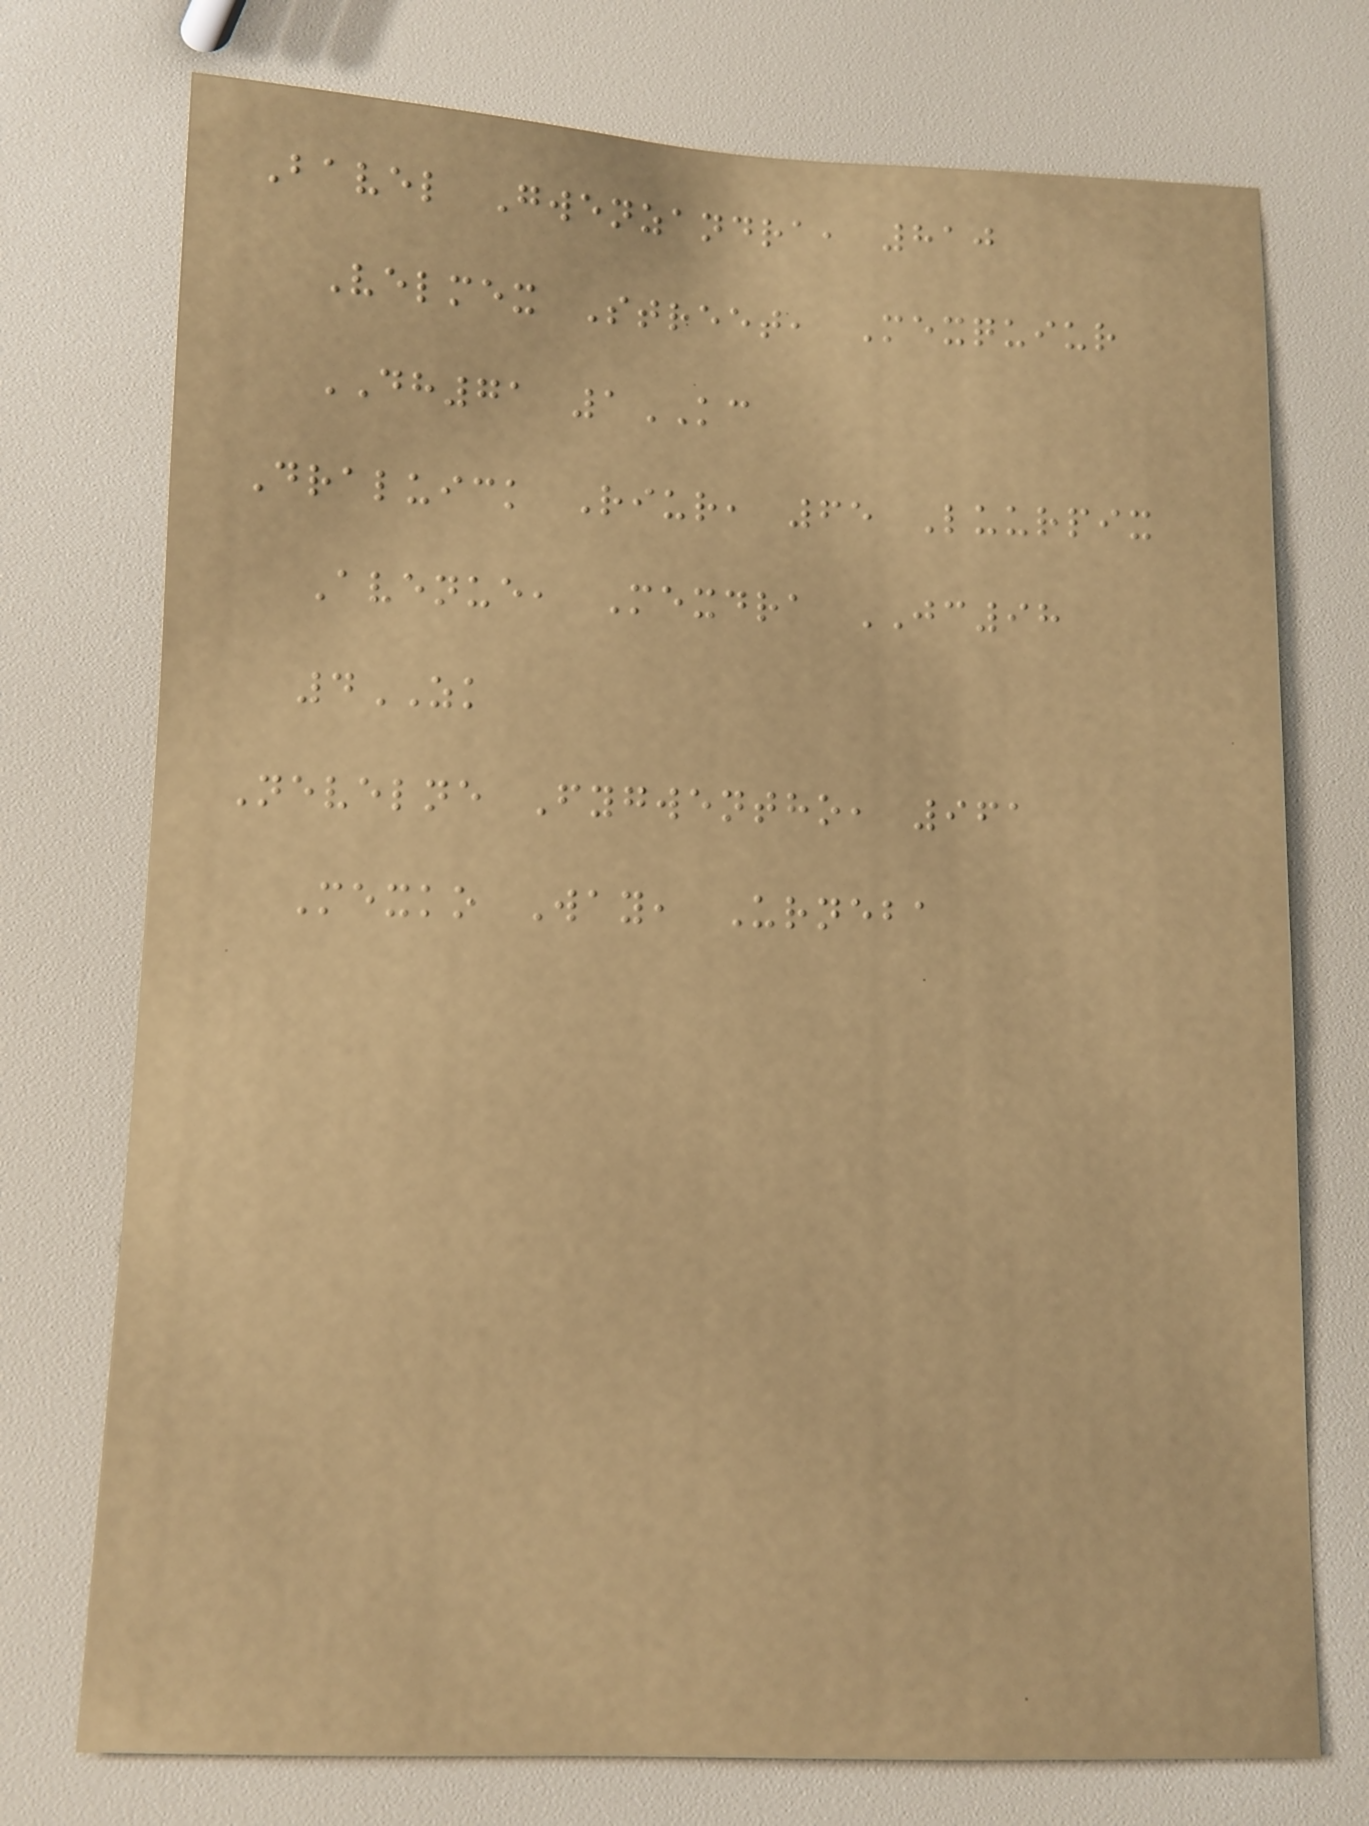Bavel Gwenzandra, 810
Velmex Street, Mexquiur
DH71 1KC
Draluick Riur, 65 Luurpix
Avenue, Mexdra JC98
4ZK
Nevelne Fygwentho, 961
Mexko Way, Urneba
